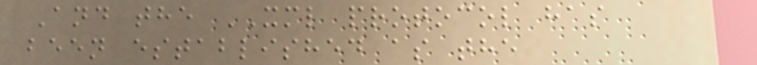And the XML protocol has
been established as the
